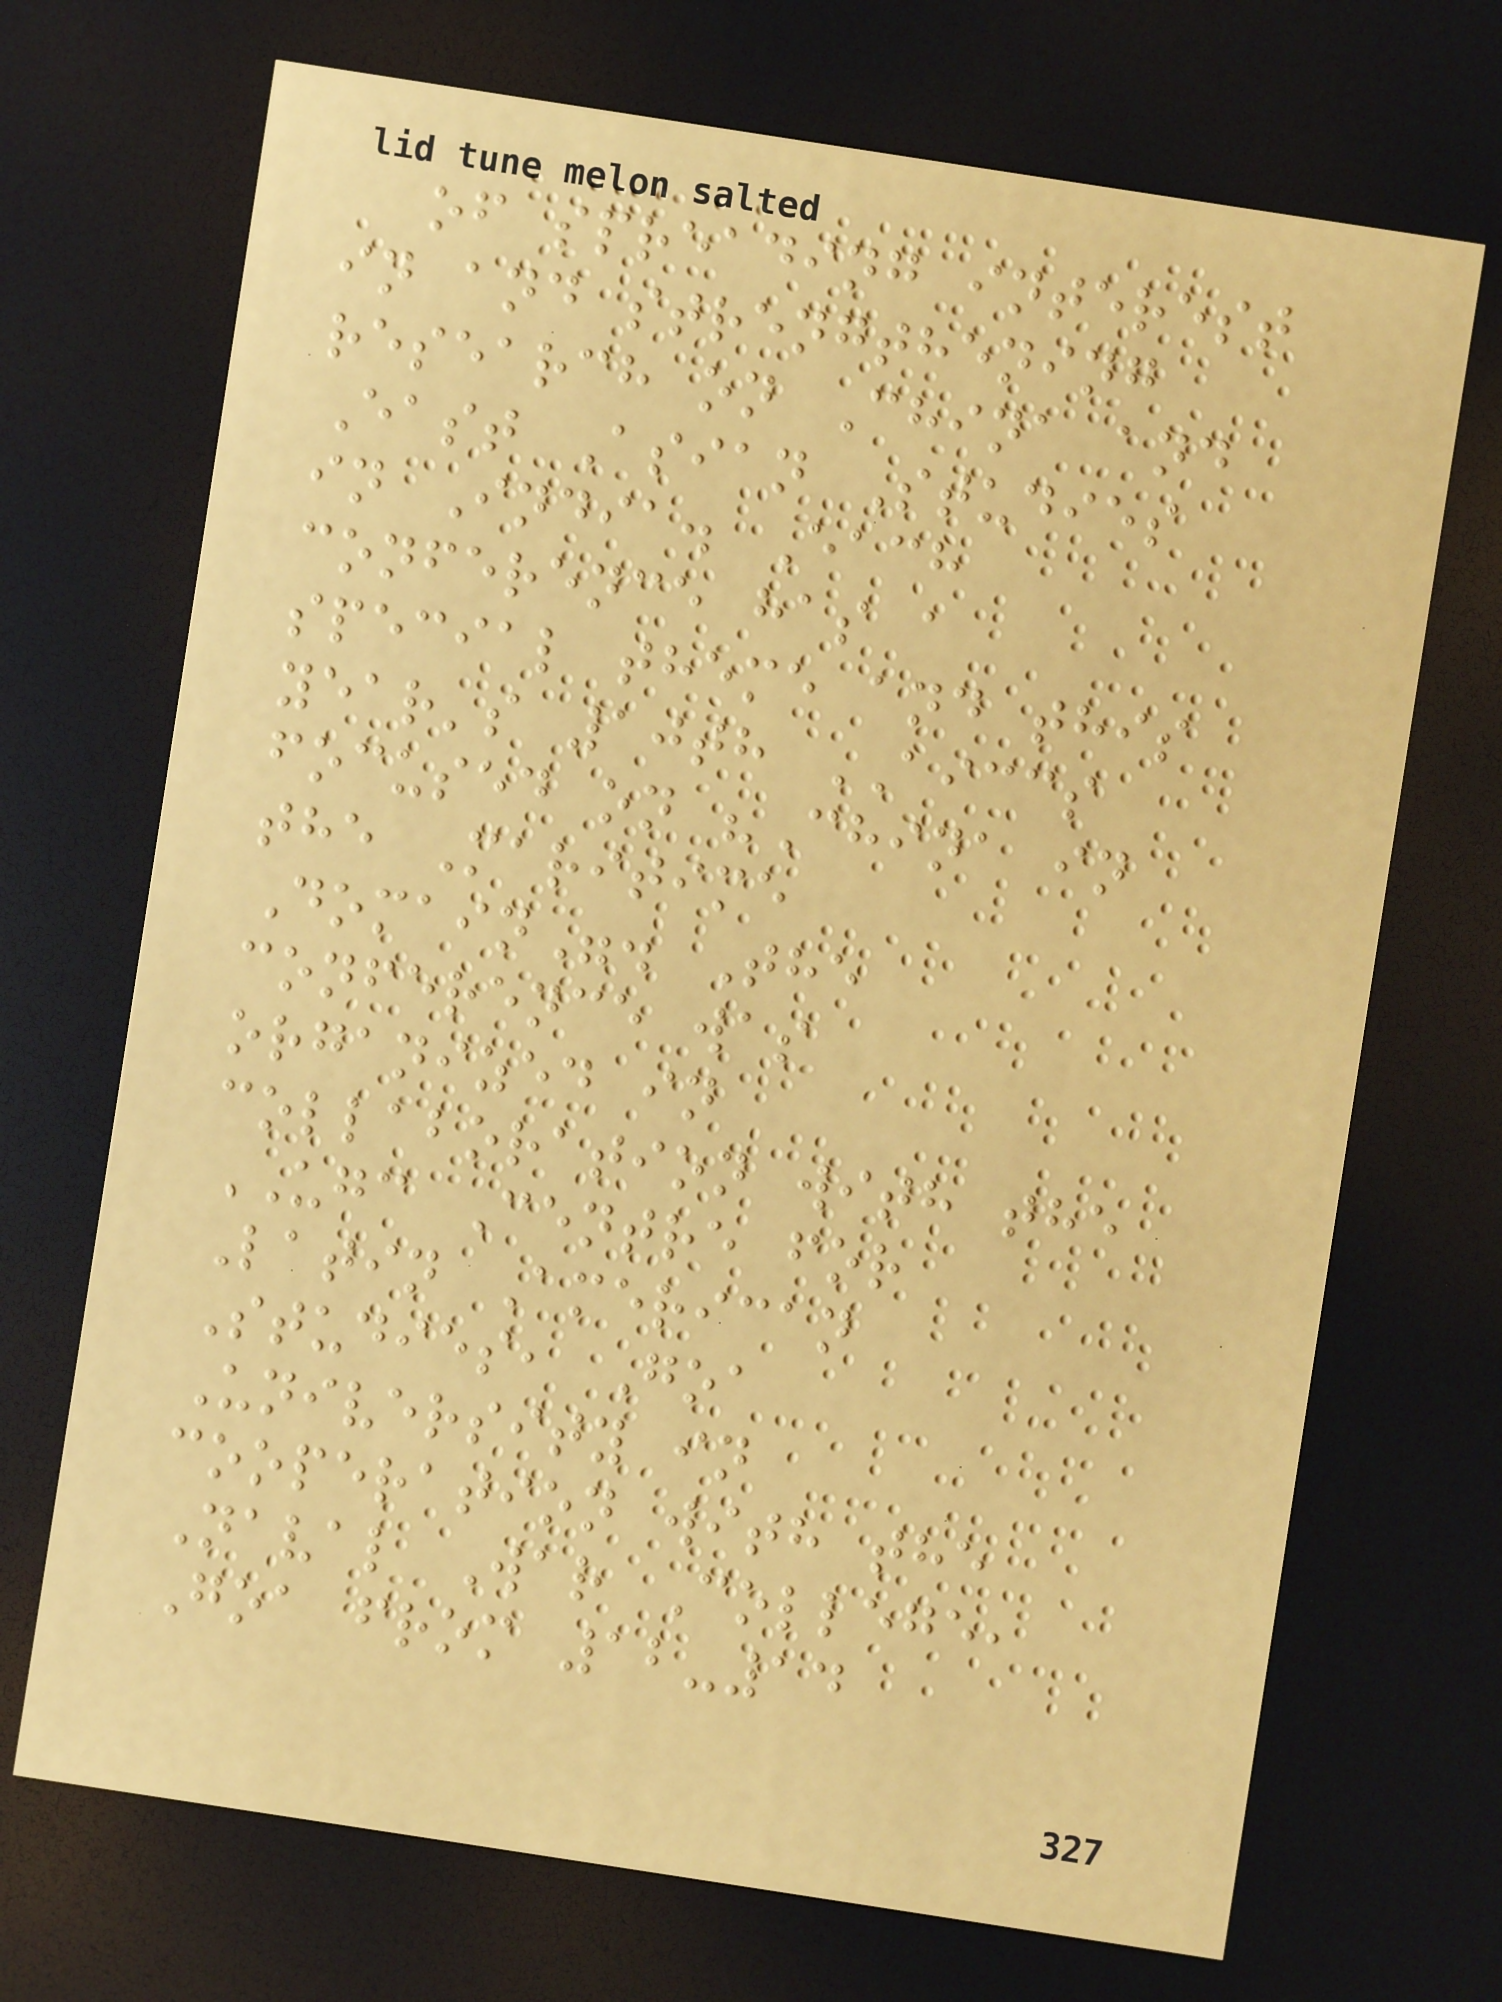of spreading interest
in and strengthening
research on China and
East Asian Studies
in India. Each
conference has a
special theme and this
year's 10th AICCS
focused on "China in
the Maritime
Domain". The
conference was
organized in
collaboration with the
UGC Centre for
Latin American
Studies, Goa
University in
cooperation with the
Naval War College,
Goa from 12-14
